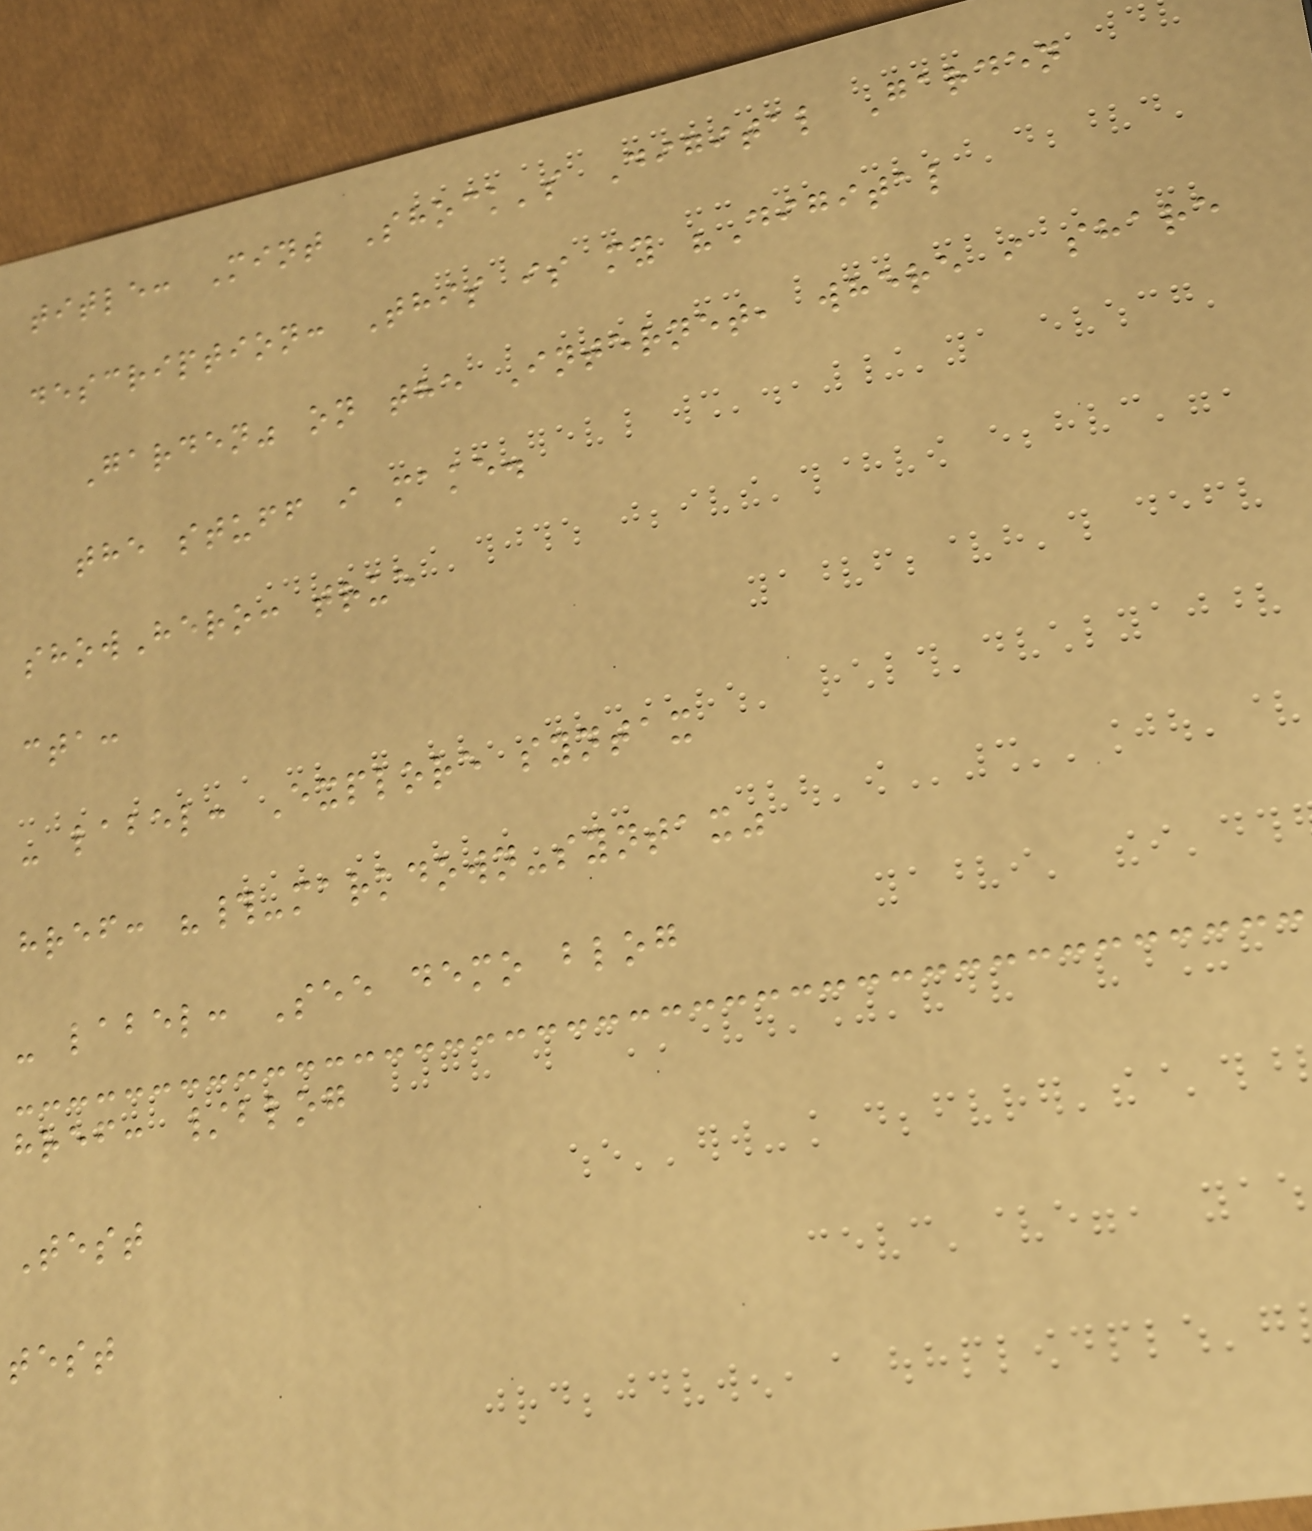title: Mint Shock's Digital Garden
description: This is my "Digital
Garden" on the Internet, where i share
the stuff i make.
showHero: true
cta:
- label: Explore syntax
href: "#-markdown-syntax"
- label: See demo blog
href: /blog
Test
test
